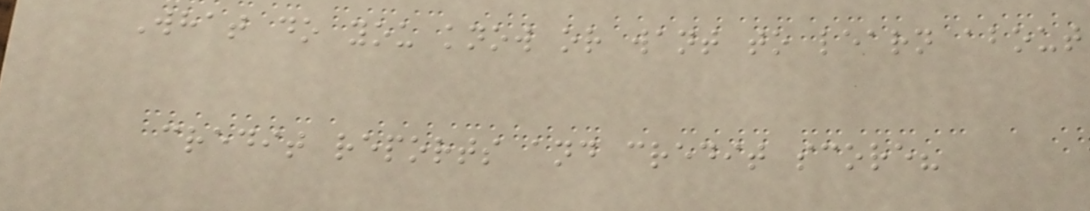What do you know or want to learn about
credit reports and credit score?
